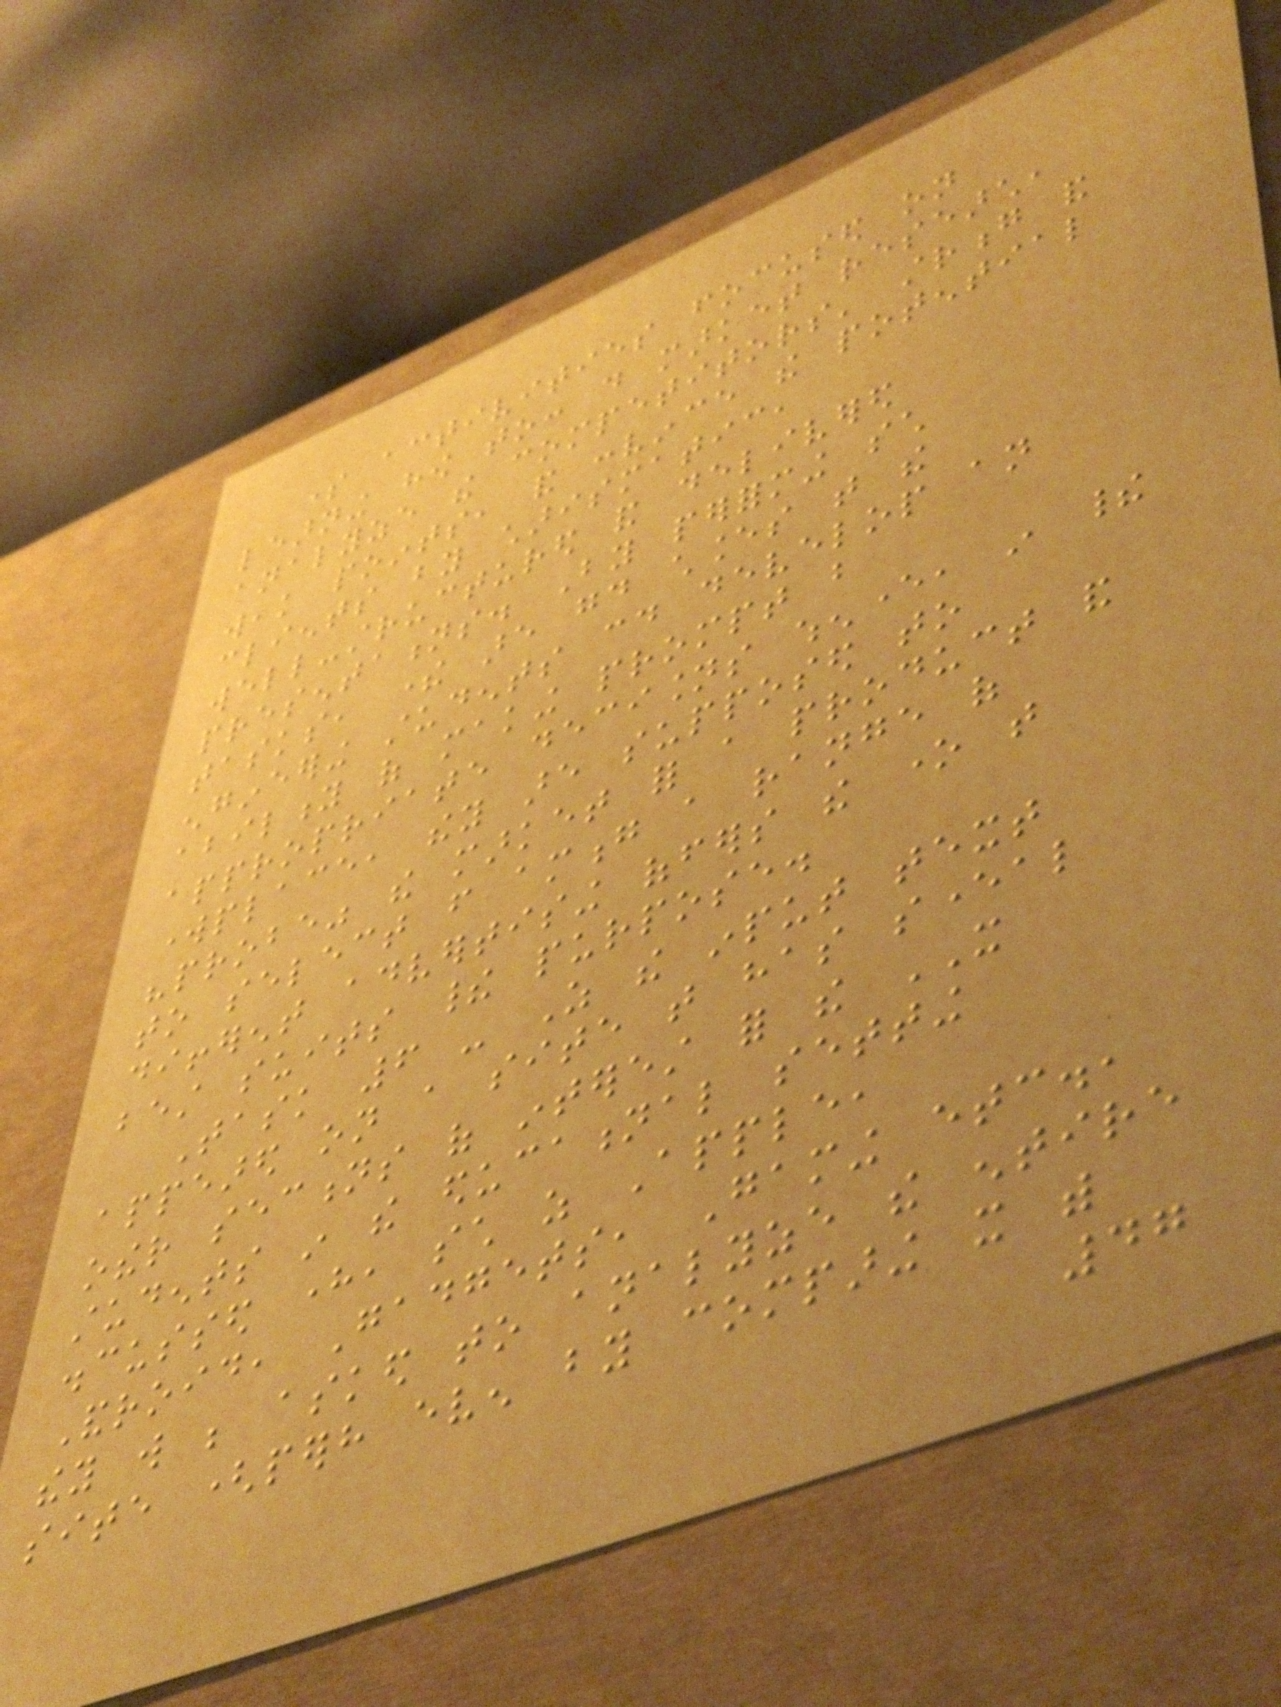some activities focused on
learning how to: do market research,
analyze the competitors' strong and
weak points, and convince the potential
clients by charismatic,
well-structured and delivered
presentations. By performing such
tasks, there are good chances that the
engineering students could develop an
ability of making prompt but
appropriate decisions whenever, in their
workplace, they are supposed to
"probe" the market for a product and
to select from among a range of
different advertising offers the one that
best suits their purpose.
Task 6 - As the input text
appeared on a site that has several
other sections of interest for the IT
students in the educational setting
discussed here, such as Apple,
Android, Gadgets, Gaming etc.,
they will be asked to analyze the entire
site (perhaps even by comparing it with
47
